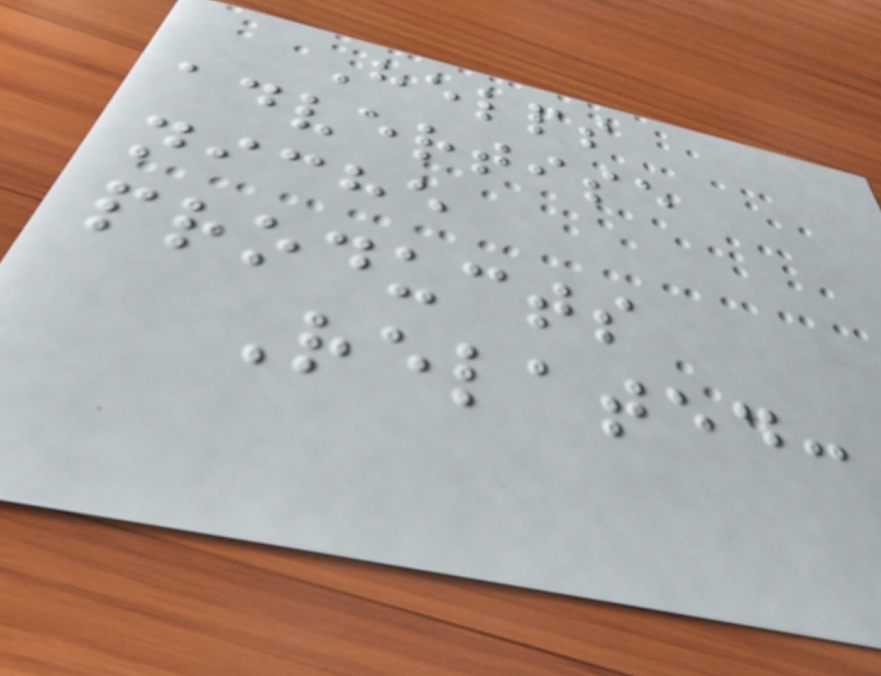Helps
advertise
niche
products
Related:
